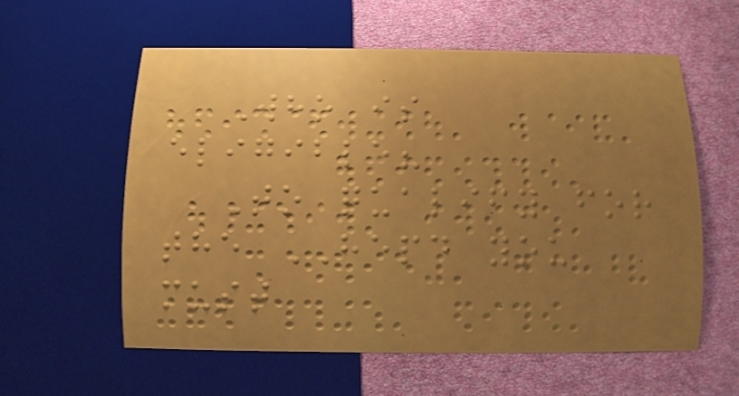Who is
eligible?
To qualify for
the HEPD you
must
